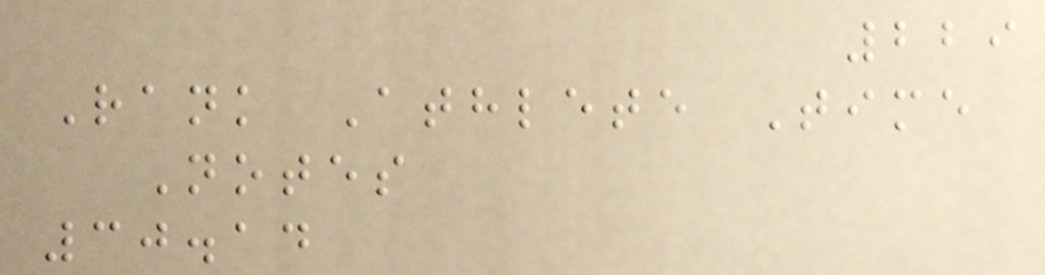229
Rank Athlete Time
Notes
30.14
